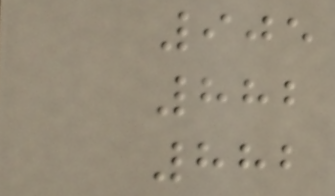905
882
882
